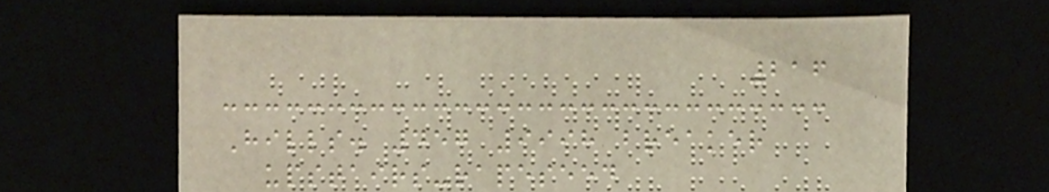216
Hills. 457 9998 breaker
upstairs-rapeseed
